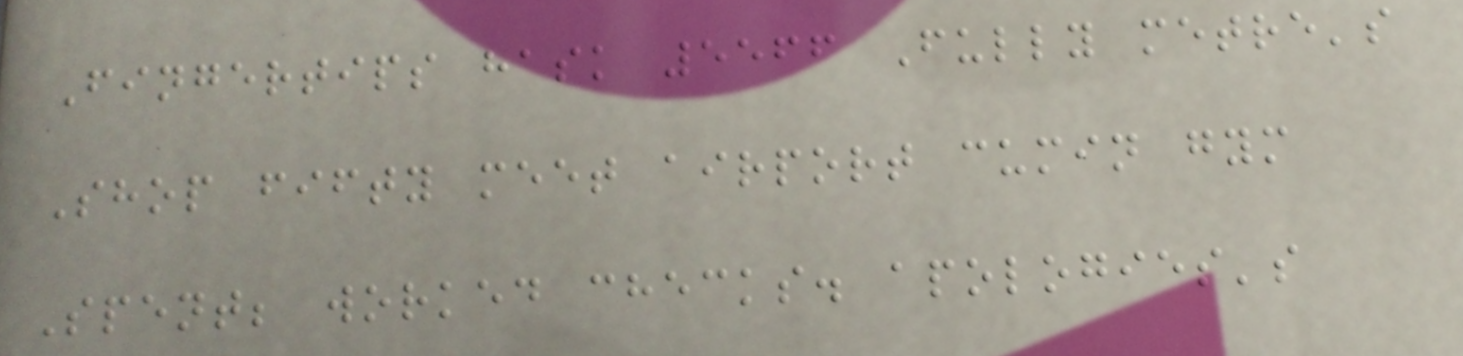Fingertips hask 5566 Fully metre's
Shop fifty meet airport cumin gym
Spent; worked checks. apologies's
